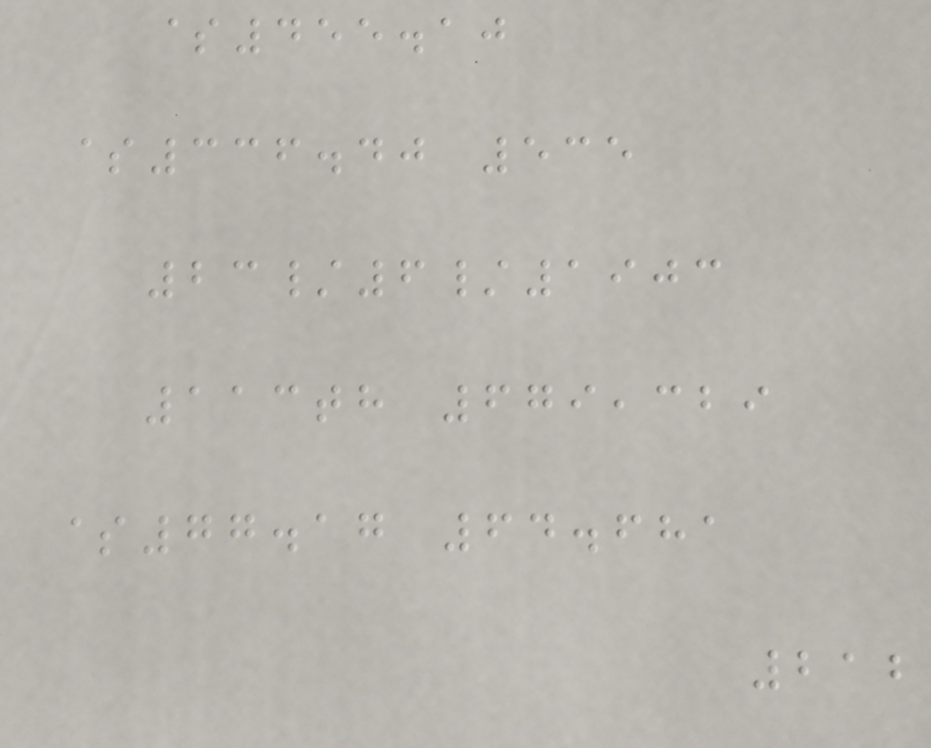$455.10
$336.40 535
23/6/1903
113th 679,329
$77.17 64.681
212
